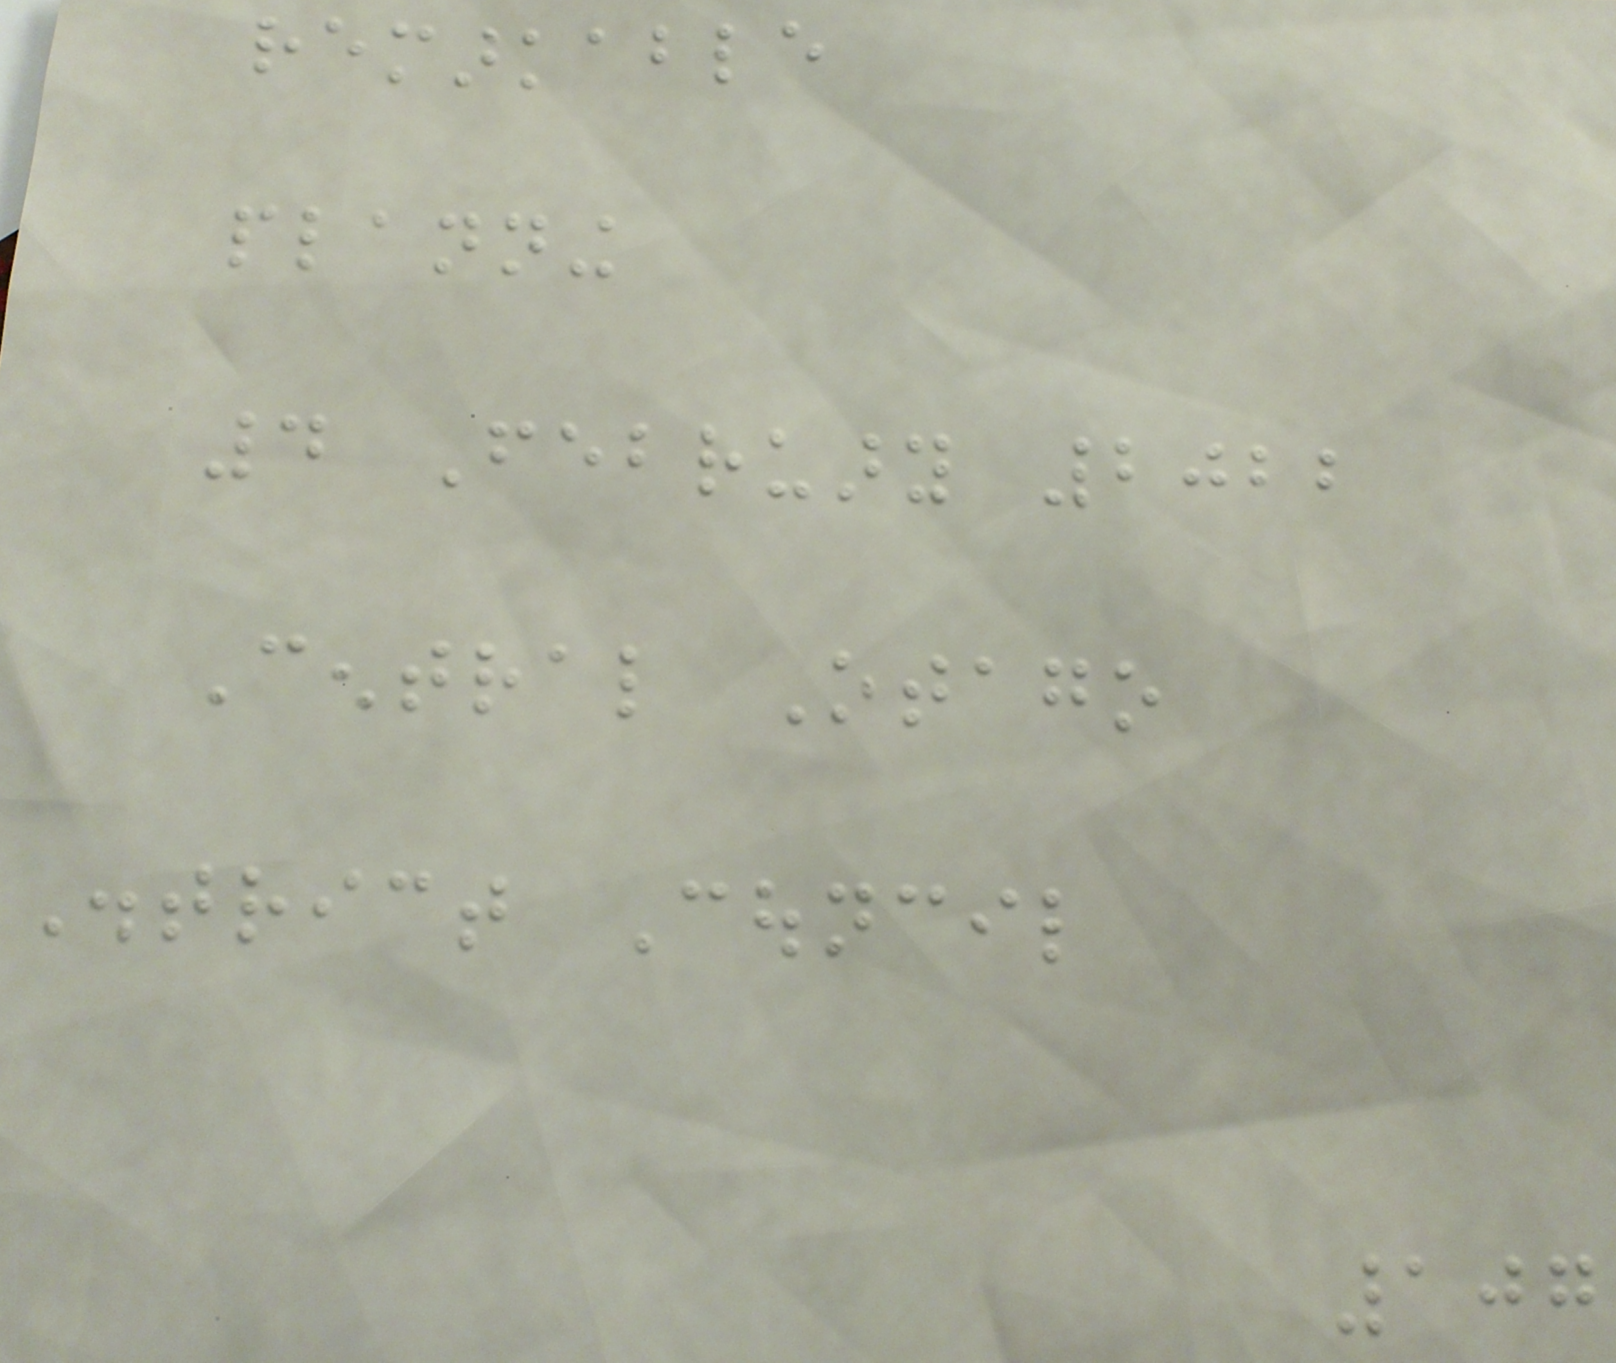remarkable
planning
4 February 2022
Central Otago
District Council
107
